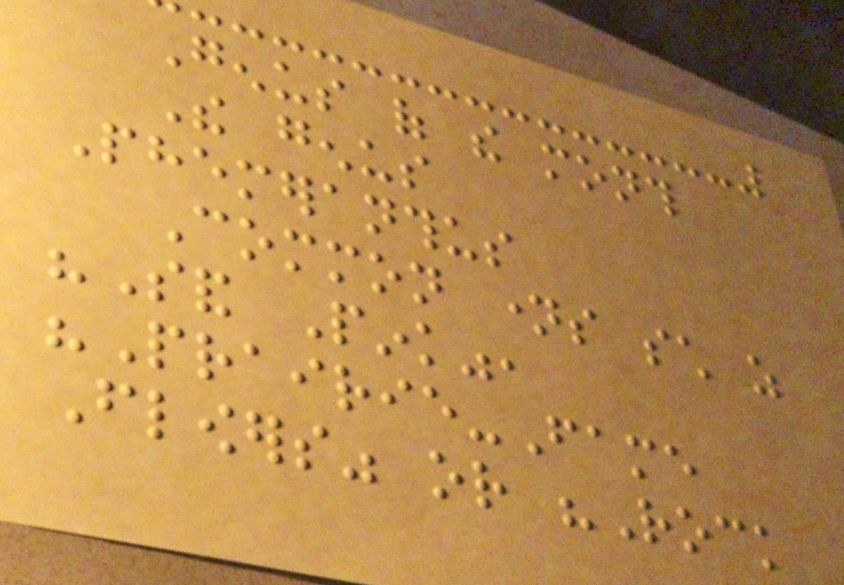Genus of the month
The genus
Phemeranthus
Common names such as
"Sand Pink",
"Prairie-Fame
Flowers" or "Rock
